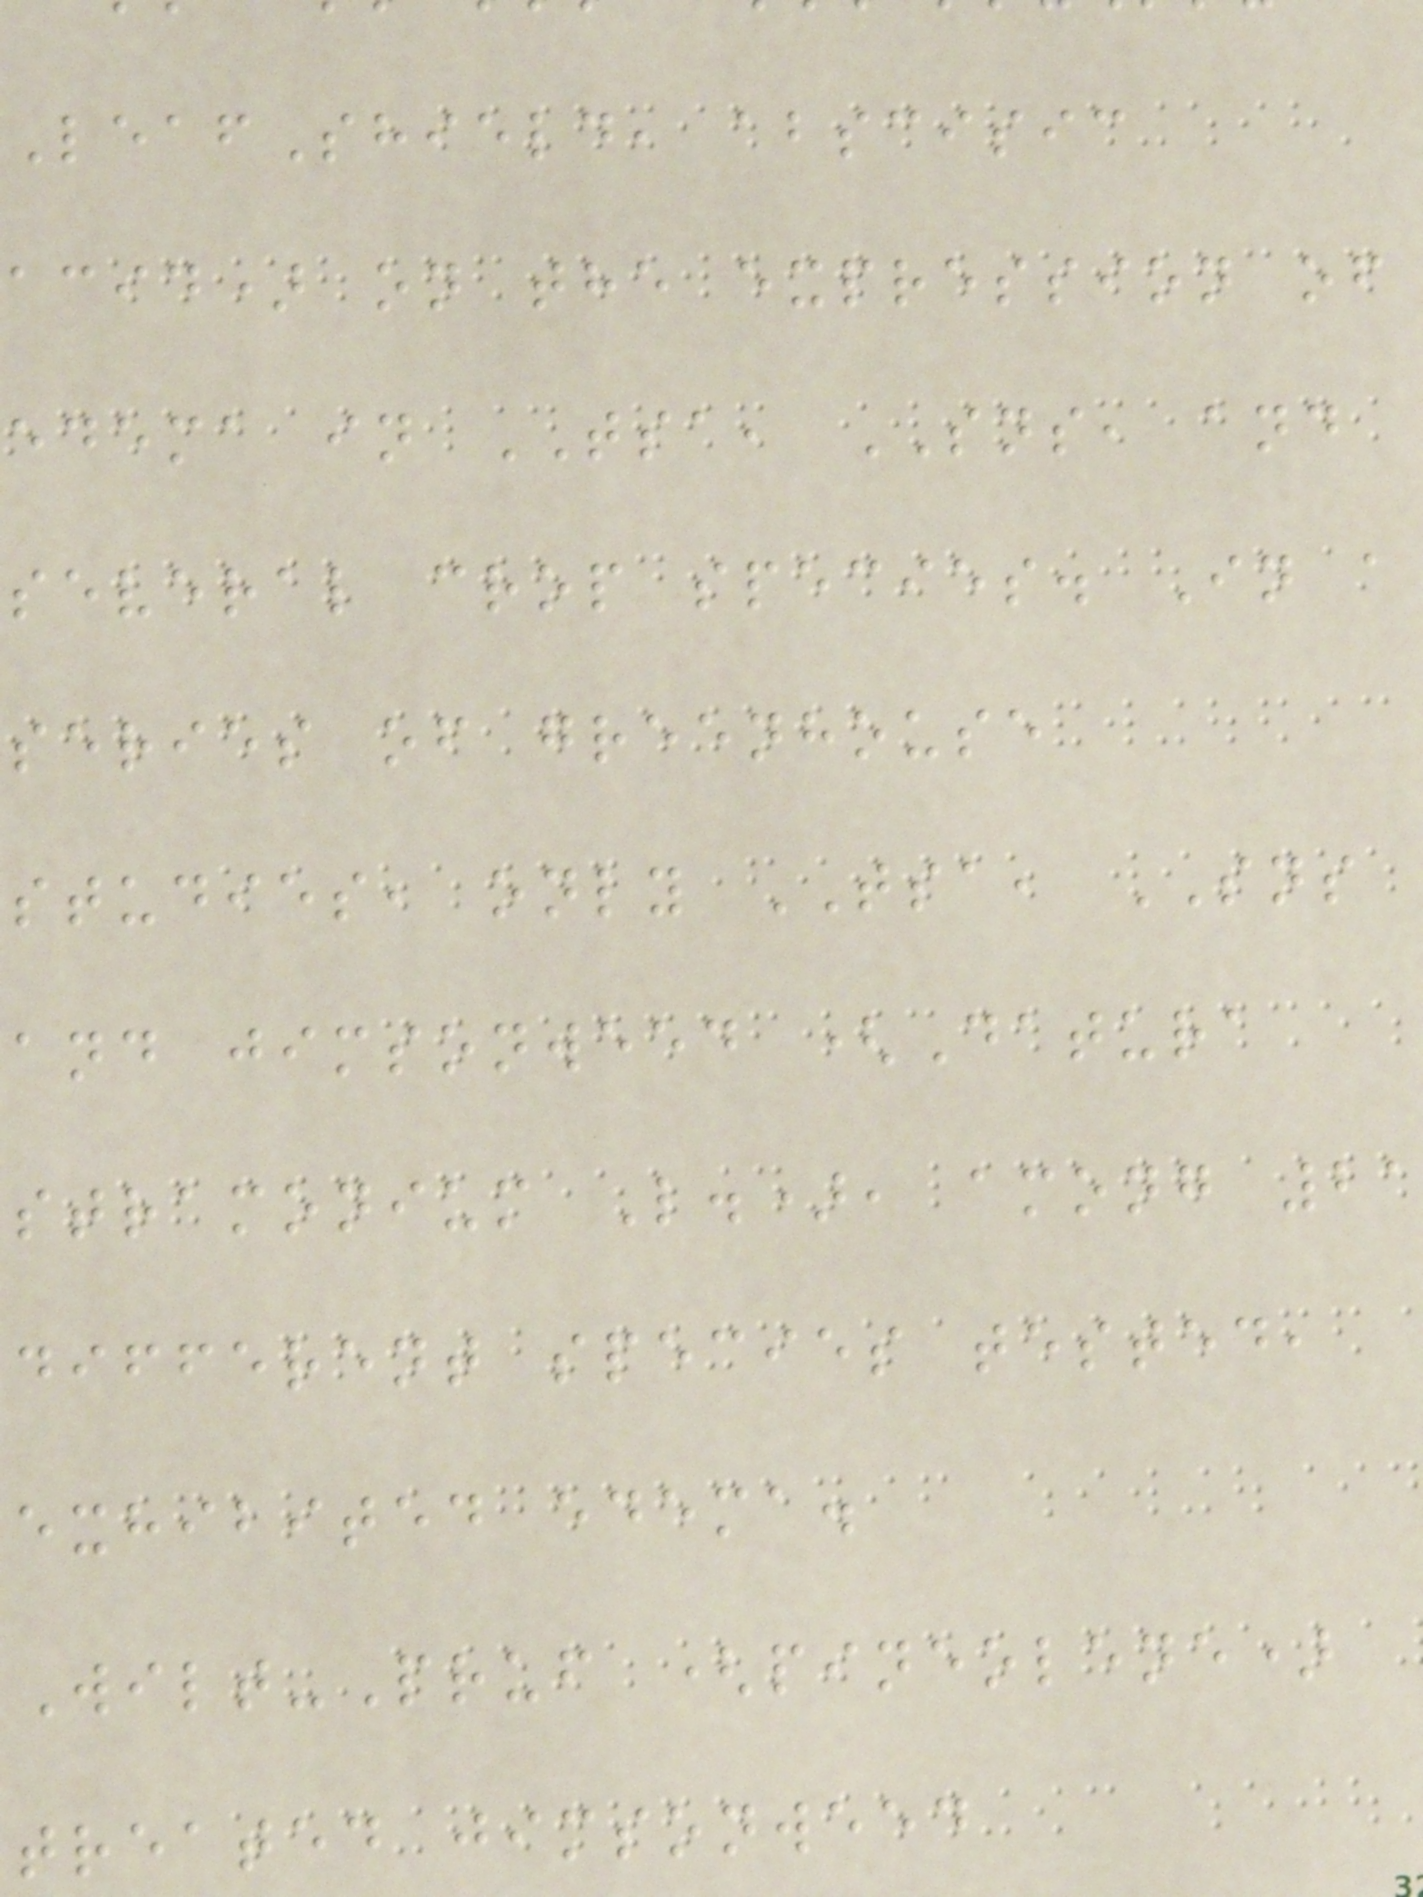LeafShield, abscisic
acid) on the expression of
edema in TSA, SNS, and
several crop species. In a
series of greenhouse
studies, only TSA, SNS
and jimsonweed (Datura
stramonium L.), among 21
different species tested,
exhibited edema.
Wilt-Pruf (pineolene)
treated jimsonweed
